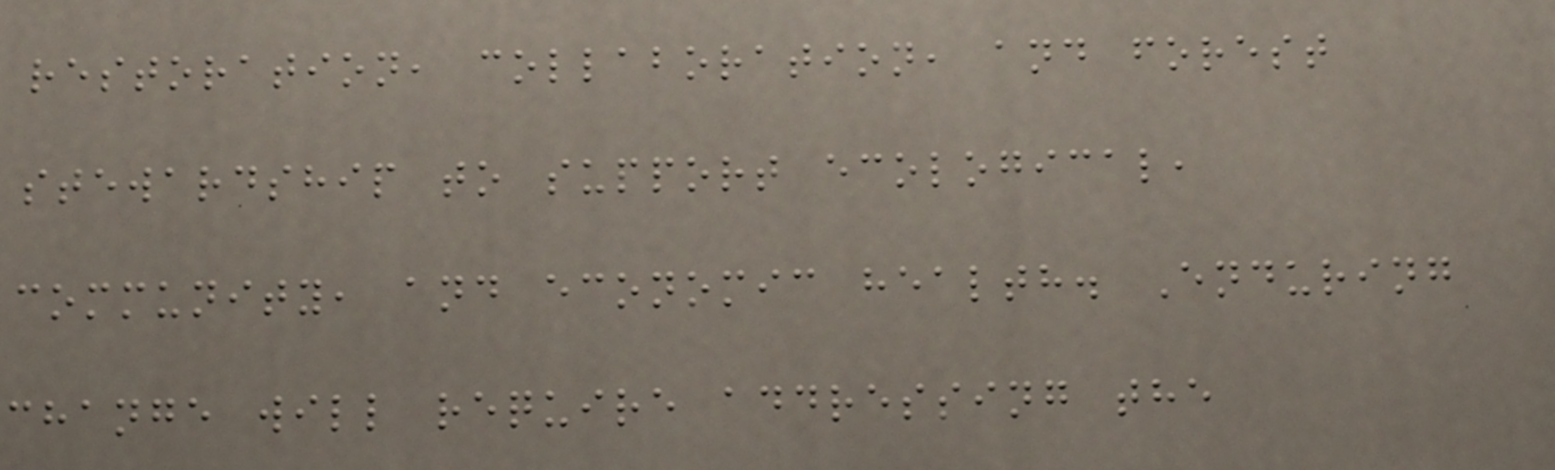restoration, collaboration, and forest
stewardship to support ecological,
community, and economic health. Enduring
change will require addressing the
